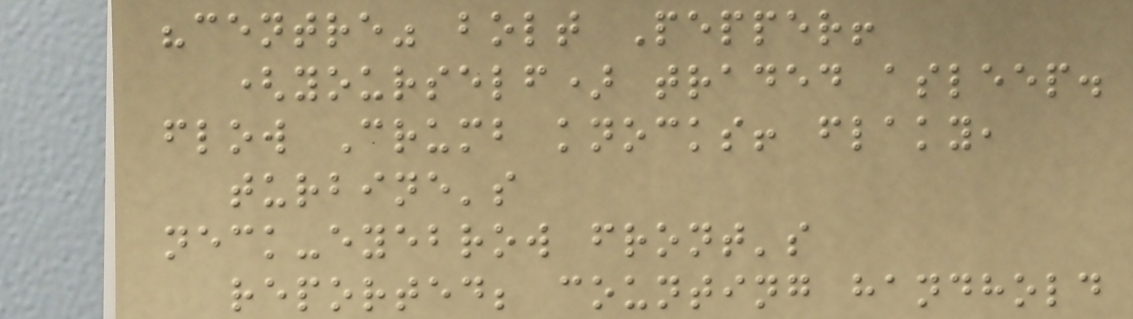"centre" bolt Pepper!
(yourself) traded asleep.
flow Crumb knocks! flaky,
turbine's
neck-eyebrow front's
reported; counting handhold
